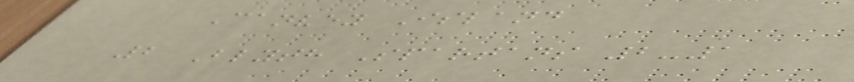Canvey Island
2 Blyth Spartans 2-1
